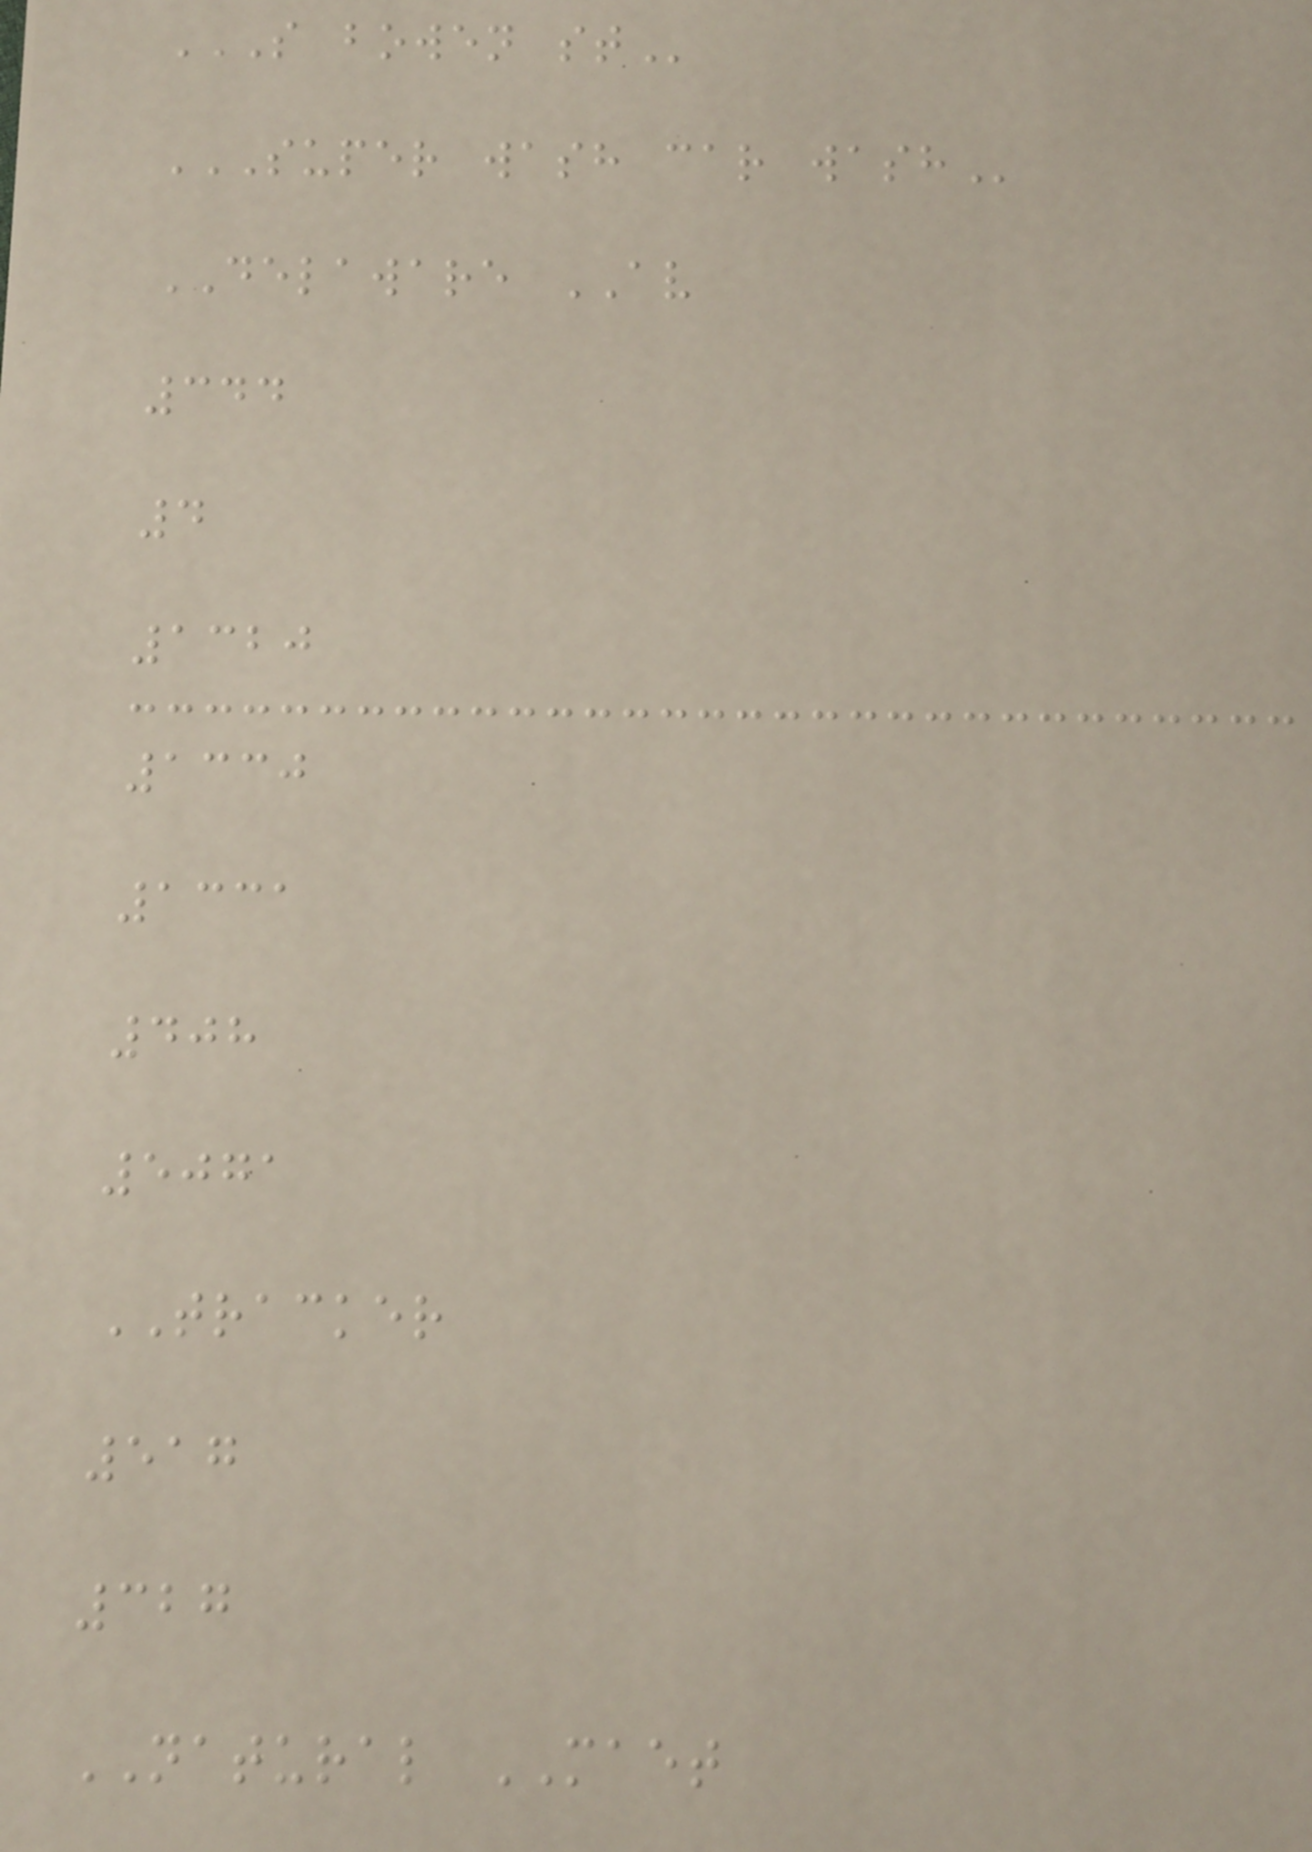S BOWEN ST
SUPER WASH CAR WASH
DELAWARE AV
344
4
1320
1330
1331
408
5071
TRACKER
517
327
NATURAL MAET
